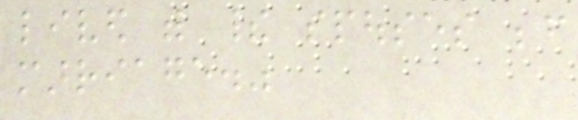lived with their spouses before
marriage."
